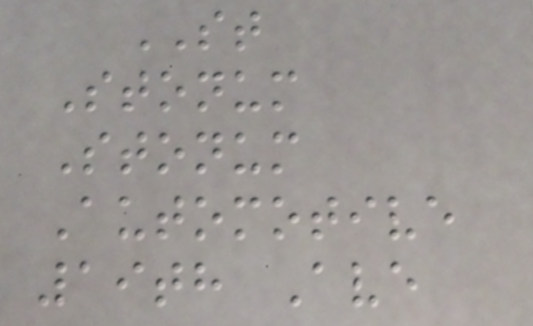ST
Stonum
Stonum
Automotive
19th Ave
